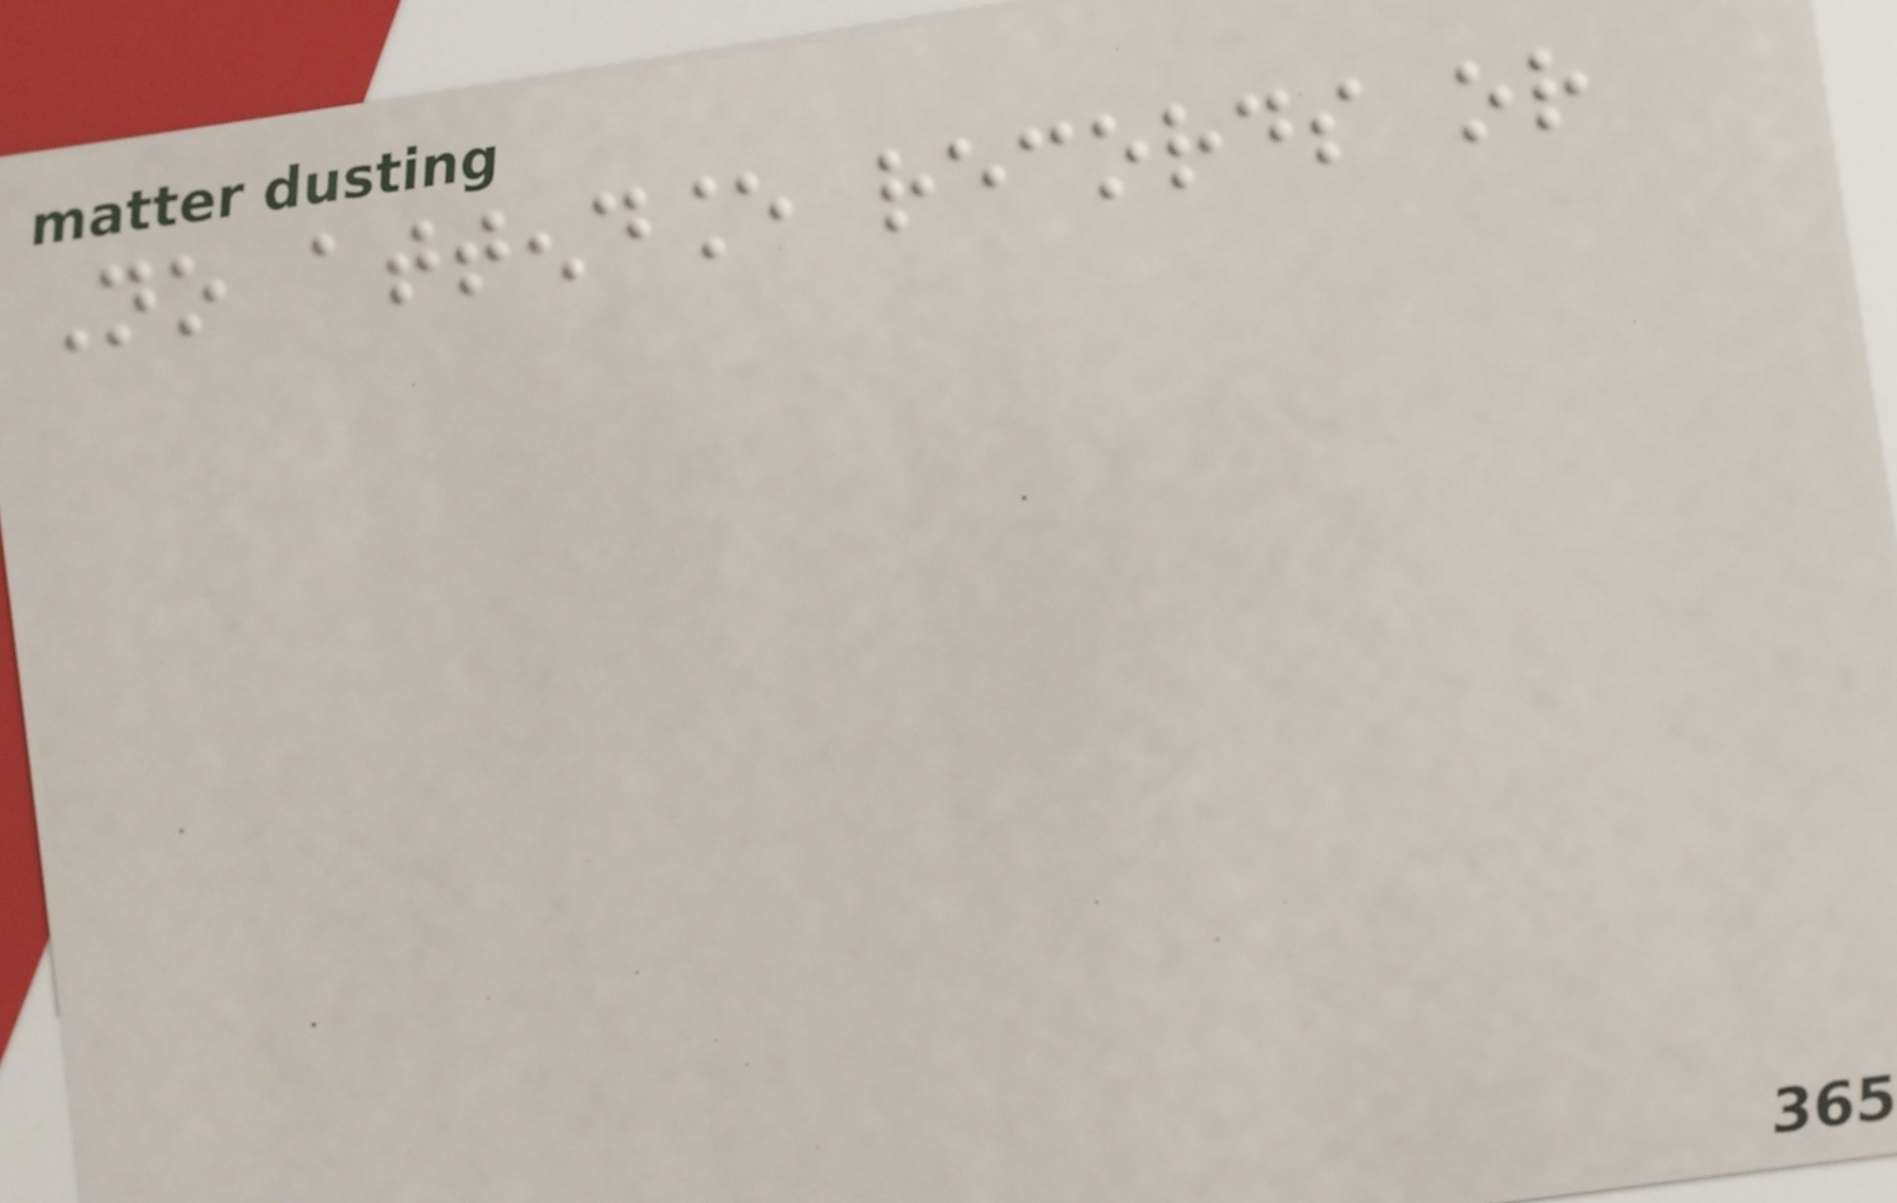No attendance records or
